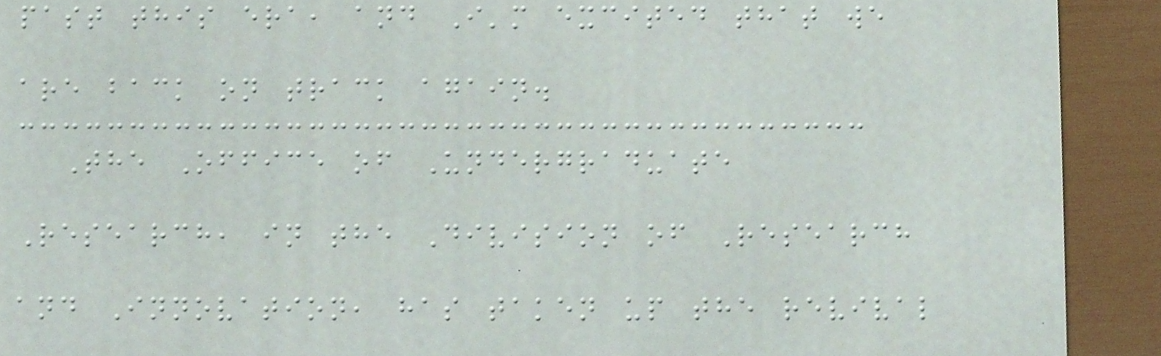past this era, and I'm excited that we
are back on track again.
The Office of Undergraduate
Research, in the Division of Research
and Innovation, has taken up the revival
